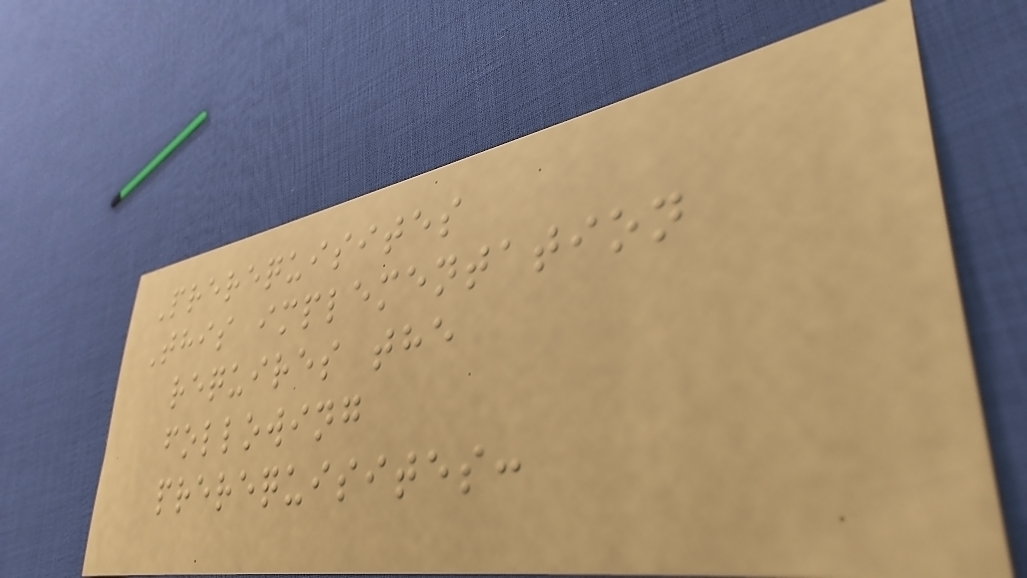Prerequisites
This implementation
requires the
following
prerequisites:
